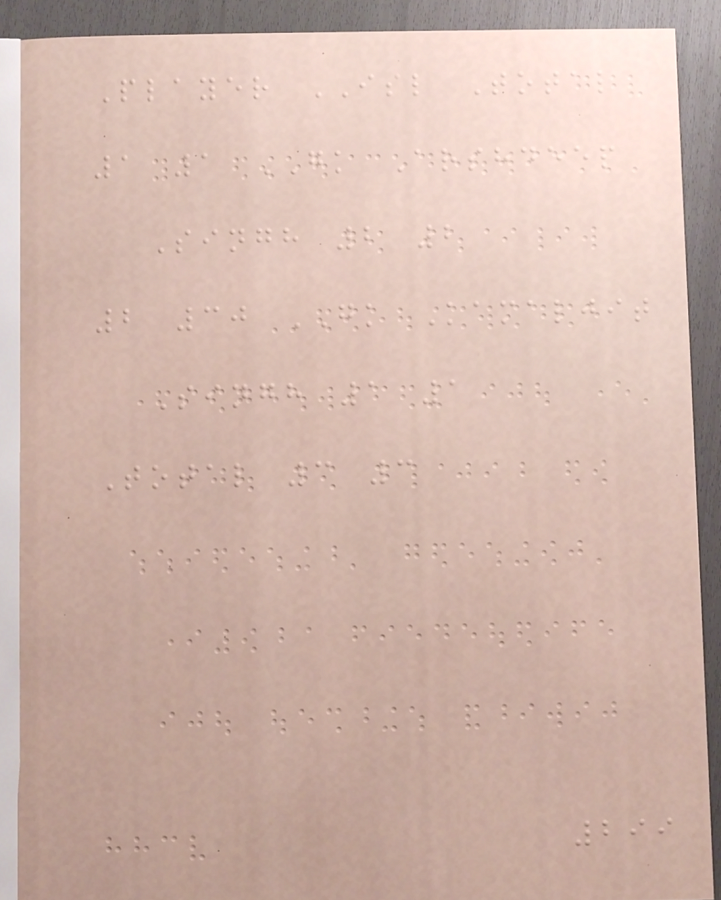Player ISL Total
1 1 GK Arshdeep
Singh 2 2
2 30 GK Kamaljit
Singh 1 1
Total 3 3
299
